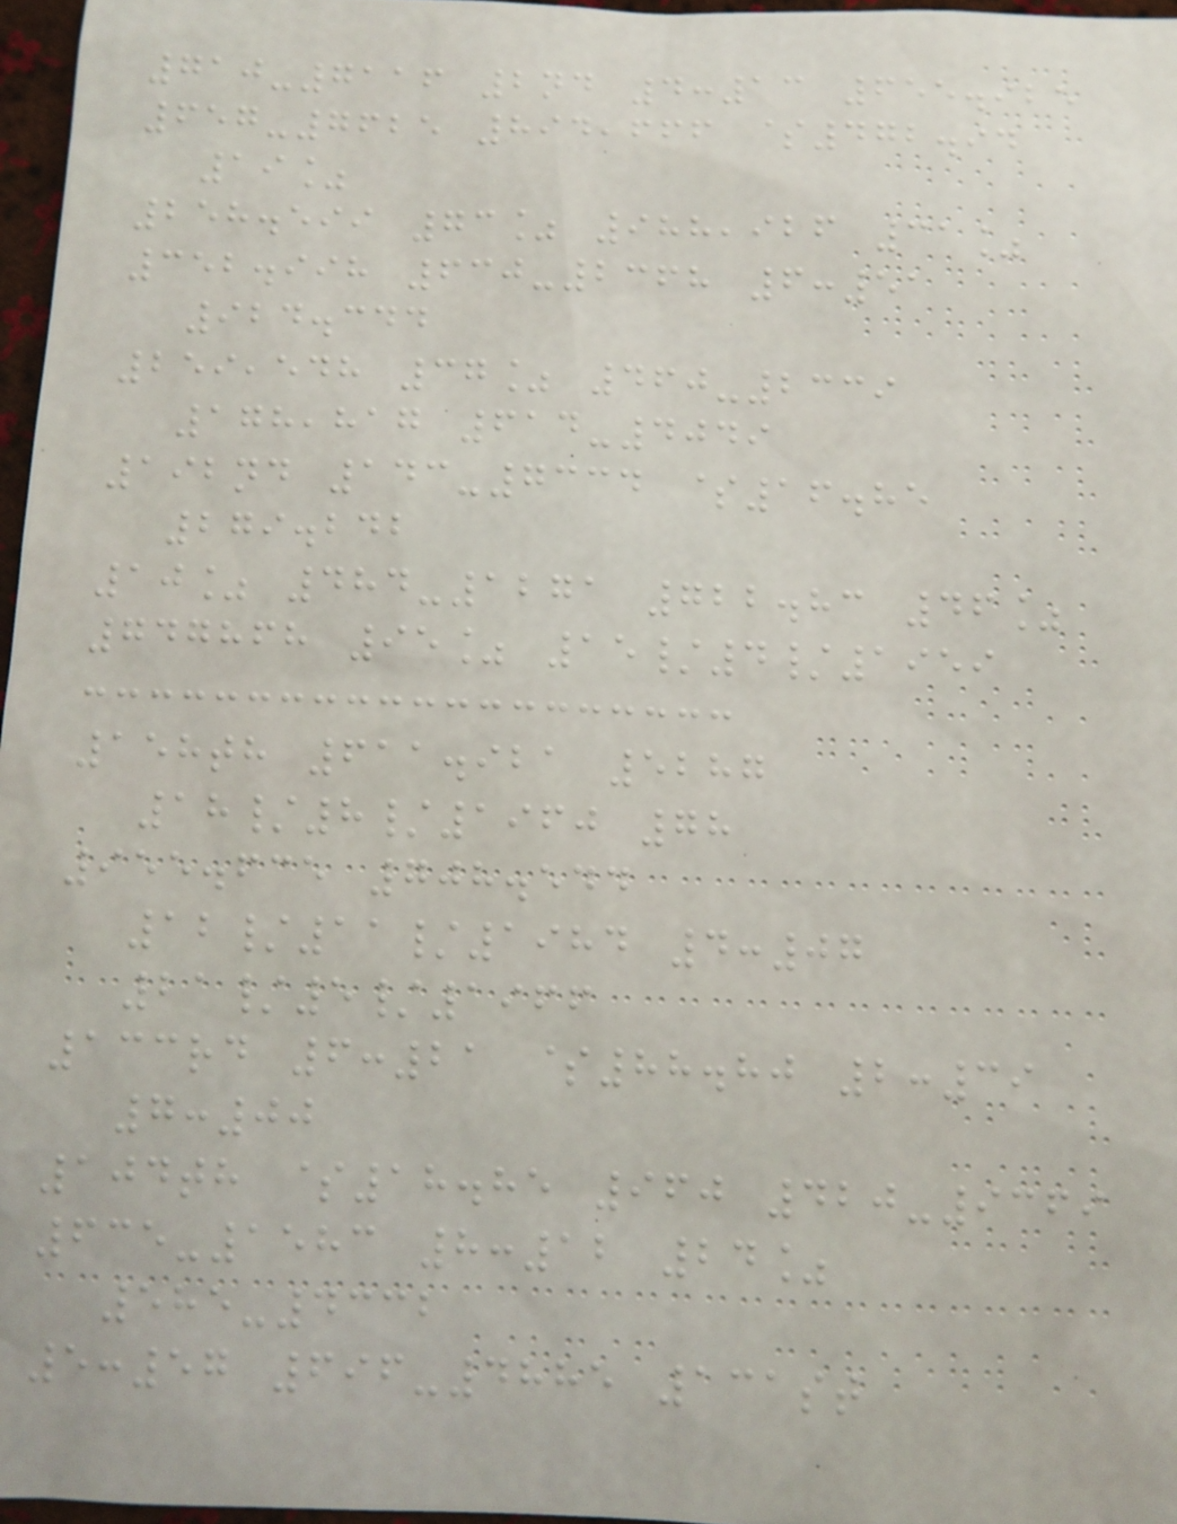710-7116 2nd 4:13 655.925
657-7625 894,666 $472.94
19%
258.599 73% 988,926 31%
352.998 630-2368 6:51
924.344
259,548 37% 460-2339
178,817 614-4049
192nd 143-7334 $16.85
279.242
10% 484-1271 722.83 46%
747868 95% 15/4/1959
158th 611.921 5287
18/8/1960 78
955.635 708.544
12/11/1984 4:07
21/5/1966
133rd 6:21 $88.80 2:39
7:00
104th $18.85 960 420-9369
635-1583 8:12 24%
585-4332
5:57 696-4885 131st
